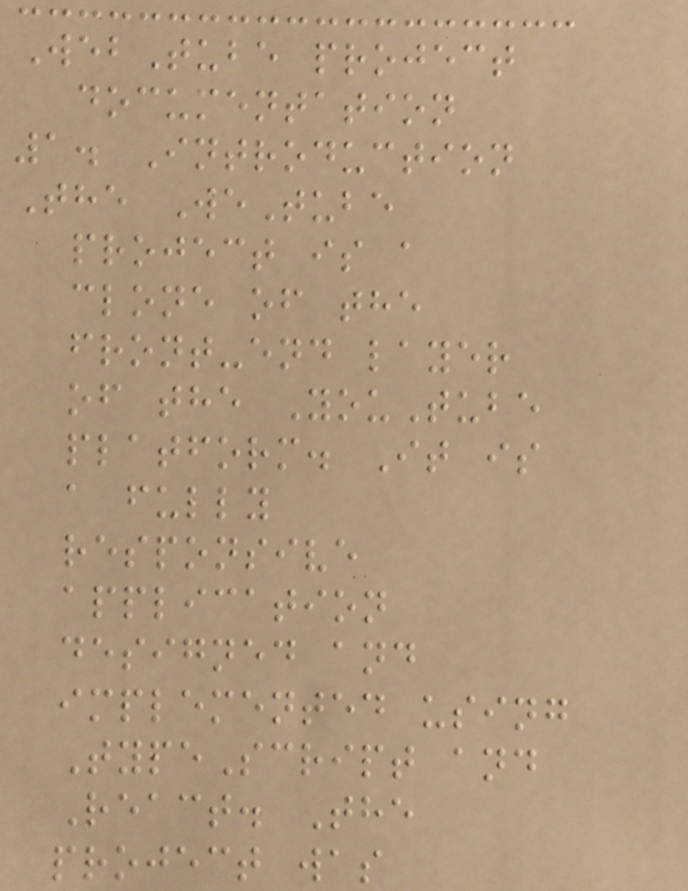WebTube project
documentation
1. Introduction
The WeTube
project is a
clone of the
front-end layer
of the YouTube
platform. It is
a fully
responsive
application
designed and
implemented using
TypeScript and
React. The
project was
